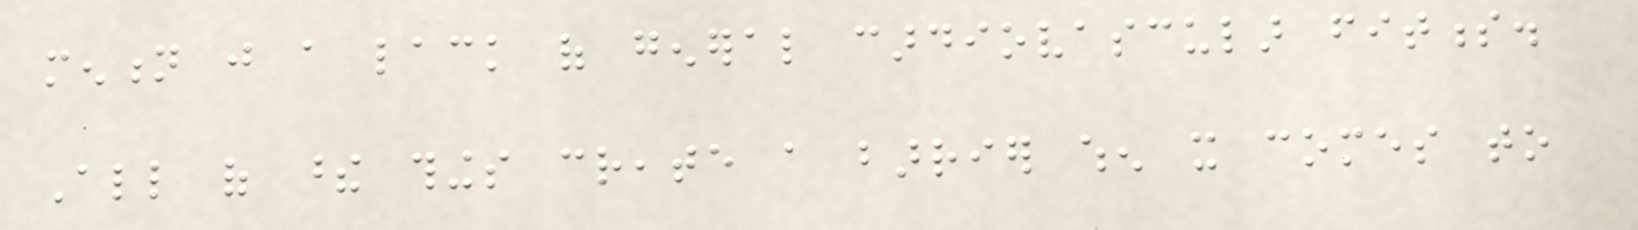mention just a lack of general cardiovascular fitness.
All of these things create a barrier when it comes to
